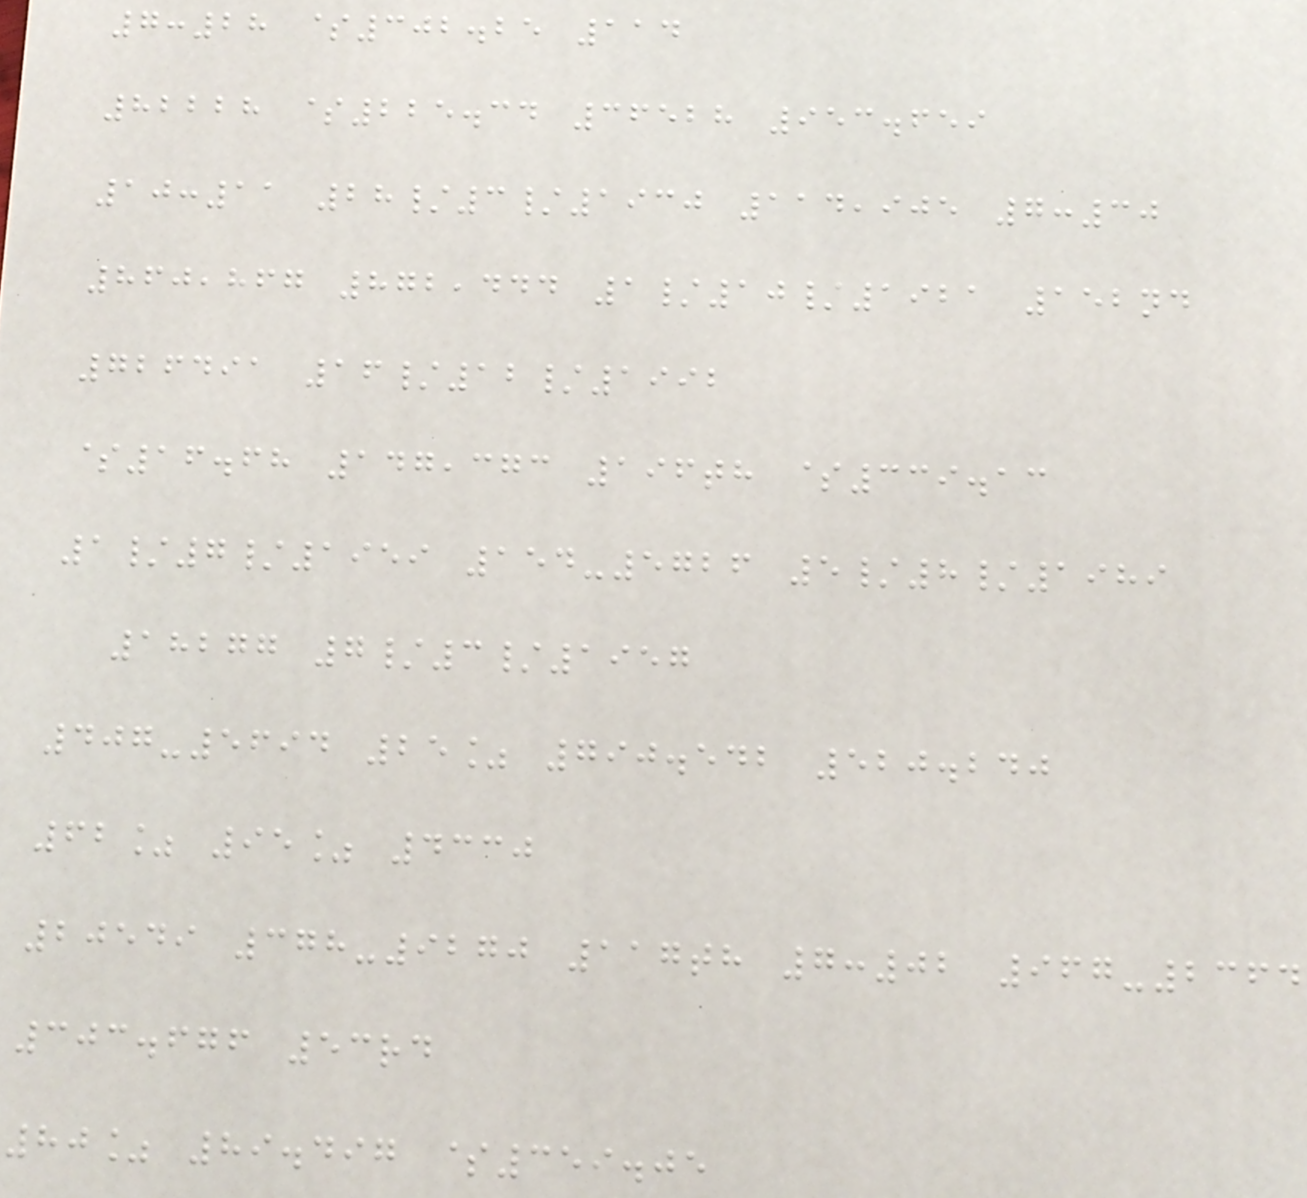7:28 $302.25 114
82228 $225.34 36528 953.659
10:11 28/3/1930 114,905 7:30
860,867 872,444 1/10/1921 152nd
726491 16/12/1992
$16.68 147,373 196th $339.13
1/7/1959 154-5726 5/8/1989
18277 7/3/1957
407-5694 25% 790.542 520.240
62% 95% 4330
20549 378-9270 117th 7:02 967-2364
303.676 53rd
80% 89.497 $359.05
